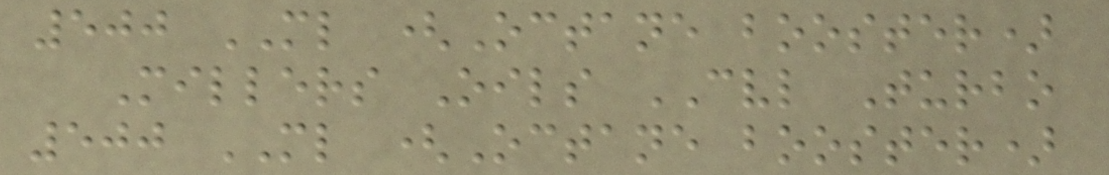500 ML (Octane booster)
Millers Oils CVL Turbo
500 ML (Octane booster)
